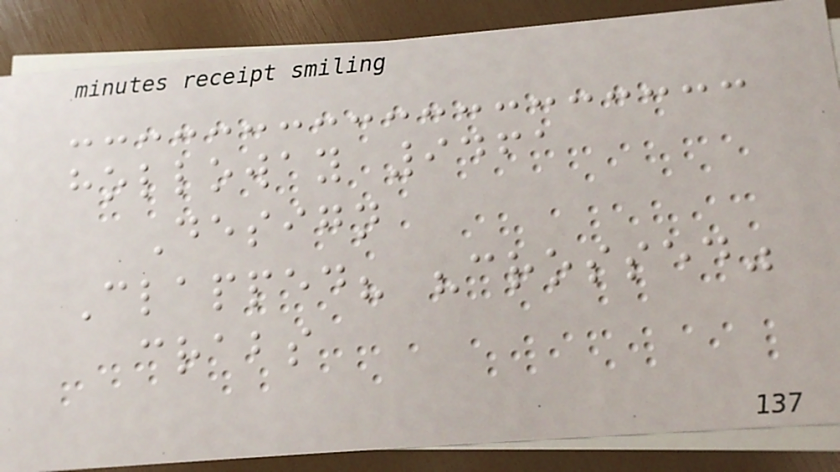holloway 9461
Design
Clapped? "crossed"
crabs
